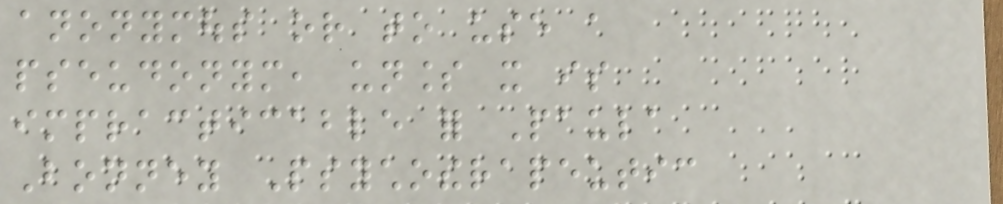anonymous or to use a
pseudonym, unless it is
impracticable for Paula
Bonney Psychotherapeutic
